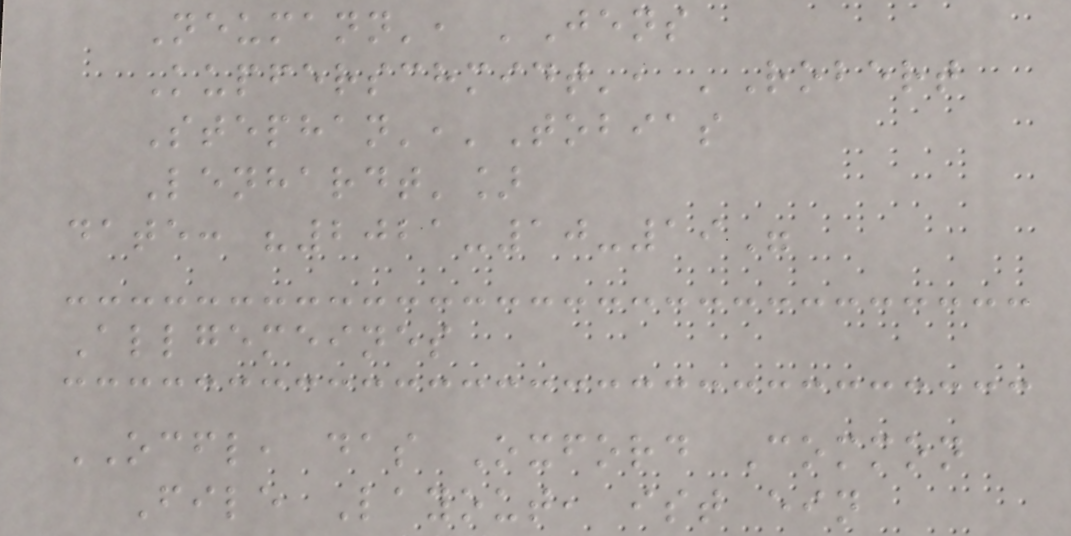Neumann', 'Jens
Kupferschmidt', 'Robert
Stephan','Tobias
Lenhardt']
date: "2021-10-19"
Allgemeines
OCFL, das Oxford Common
File Layout, ist ein
